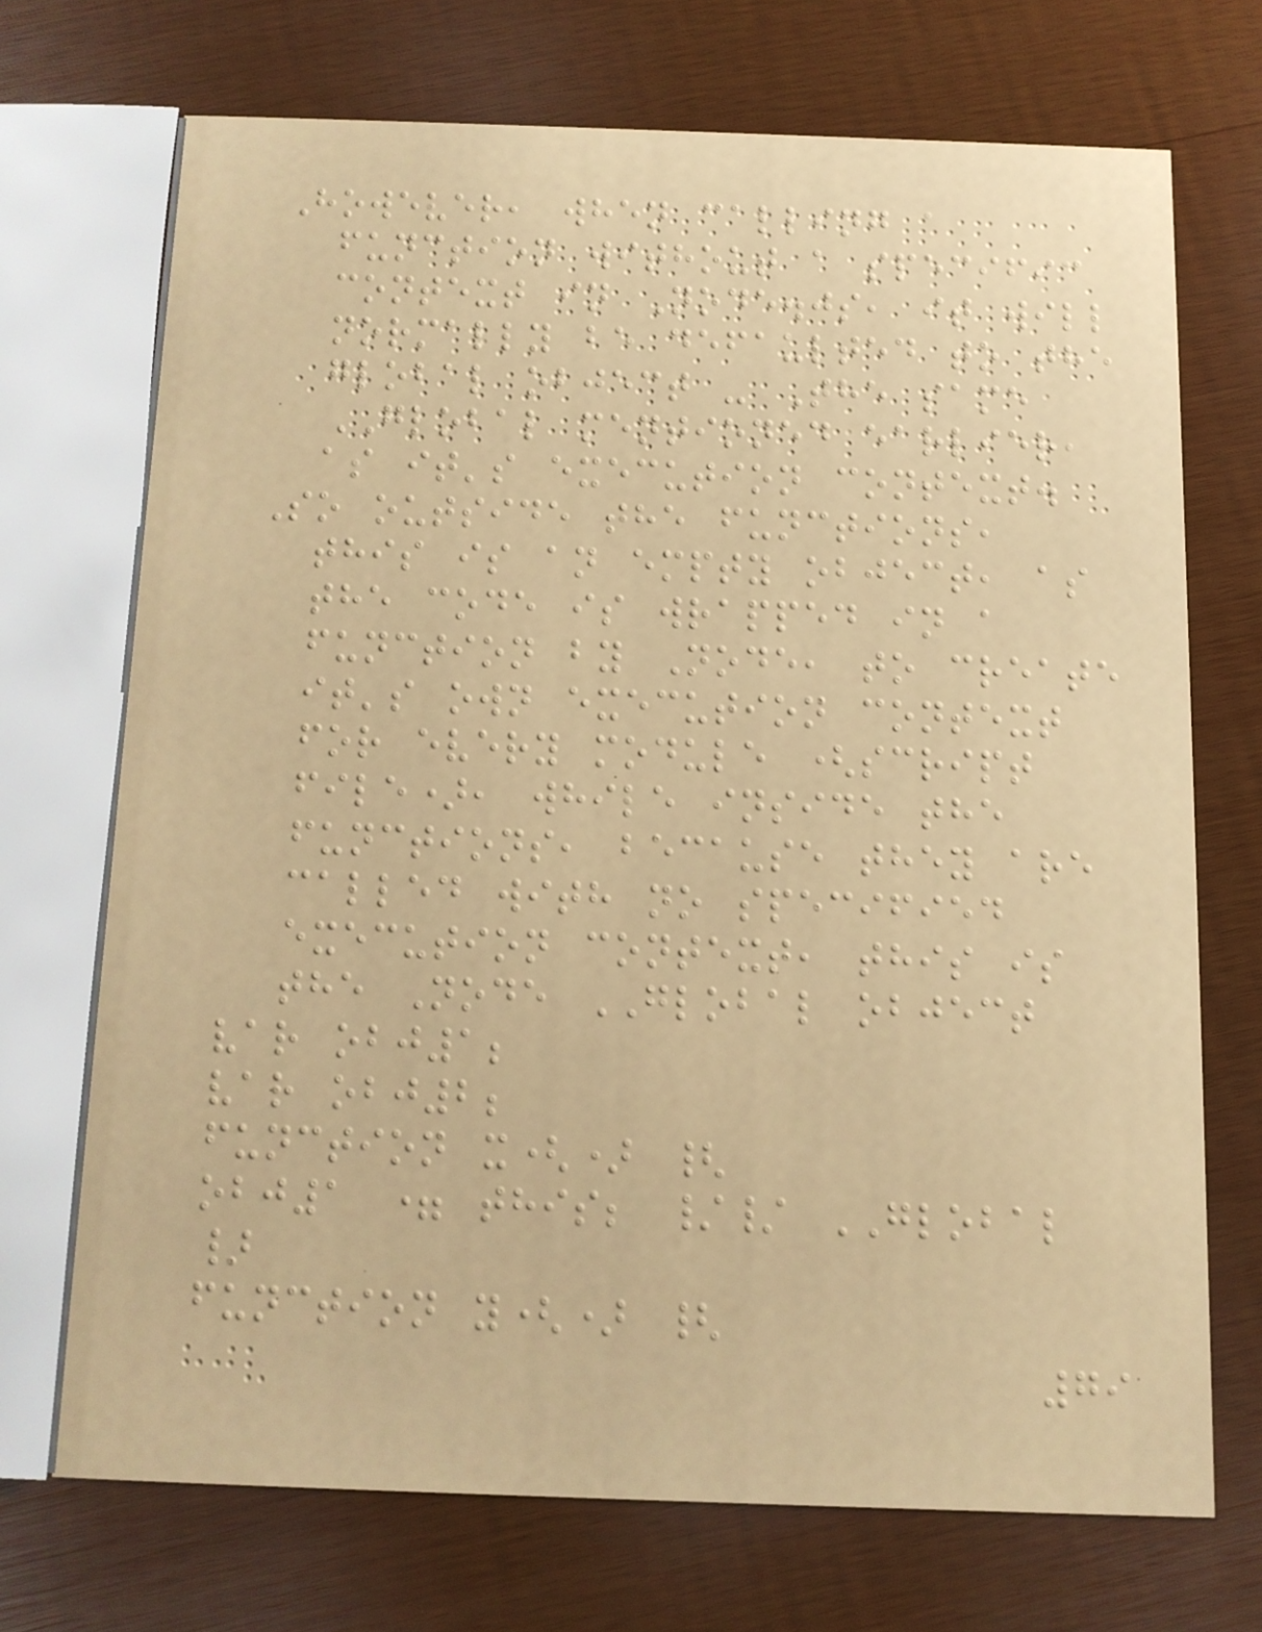However, when calling a
function without a specific
context in Node.js, it will
normally be defaulted to the
global object - The same
GLOBAL mentioned earlier,
as it's execution context.
So outside the functions,
this is an empty object, as
the code is wrapped in a
function by Node, to create
it's own execution context
for every module (script
file), while inside the
functions, because they are
called with no specified
execution context, this is
the Node GLOBAL object
var obj1;
var obj2;
function x() {
obj1 = this; // GLOBAL
}
function y() {
79
